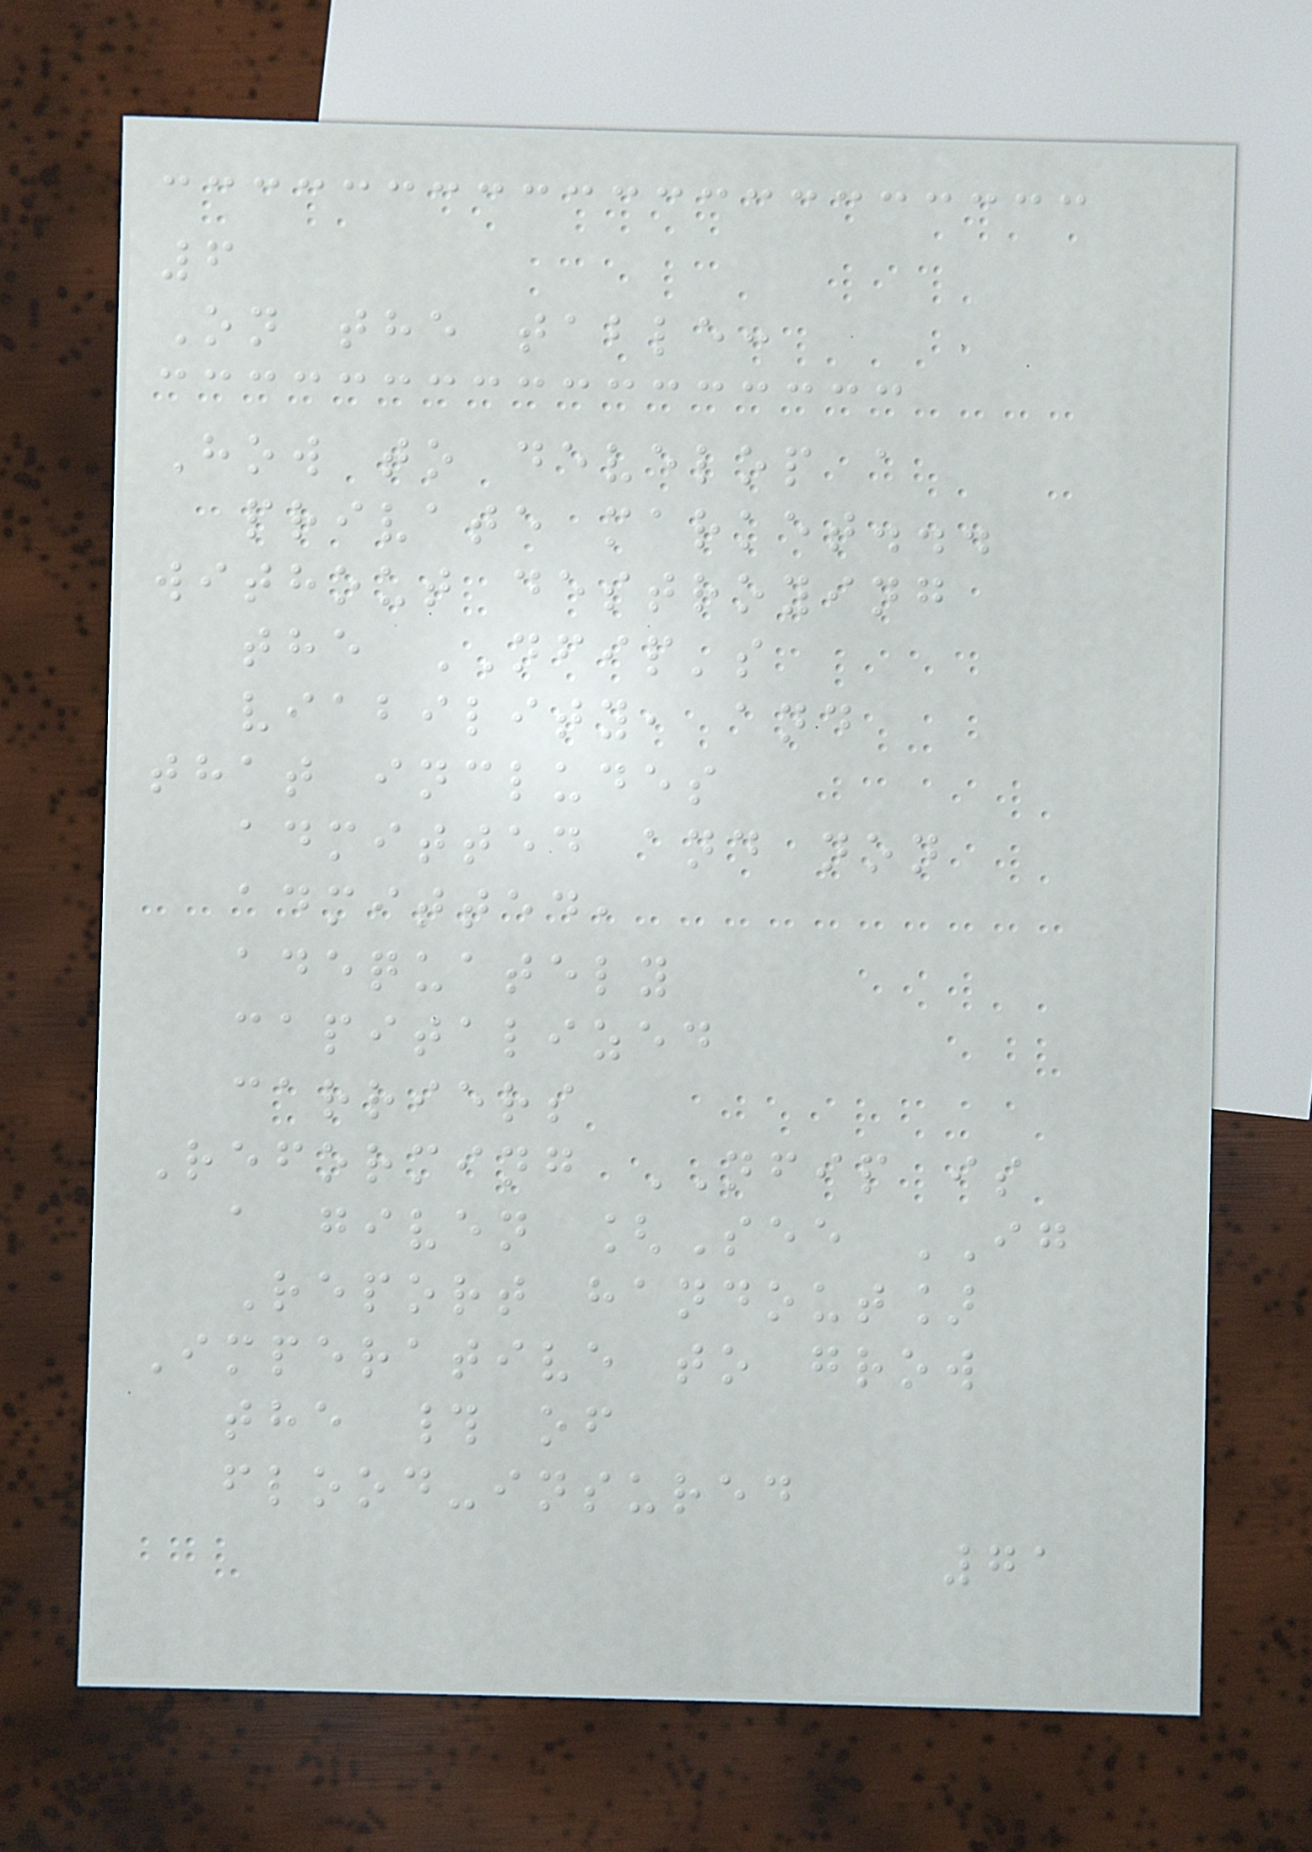6
On the table:
How to develop a
private market...
without destroying
the NFIP's
viability, and
that includes
admitted and non
admitted,
adequately
capitalized
carriers
Reforming NFIP is
a given [See IG
Report handout]
Imperative to grow
the # of
flood-insured
71
